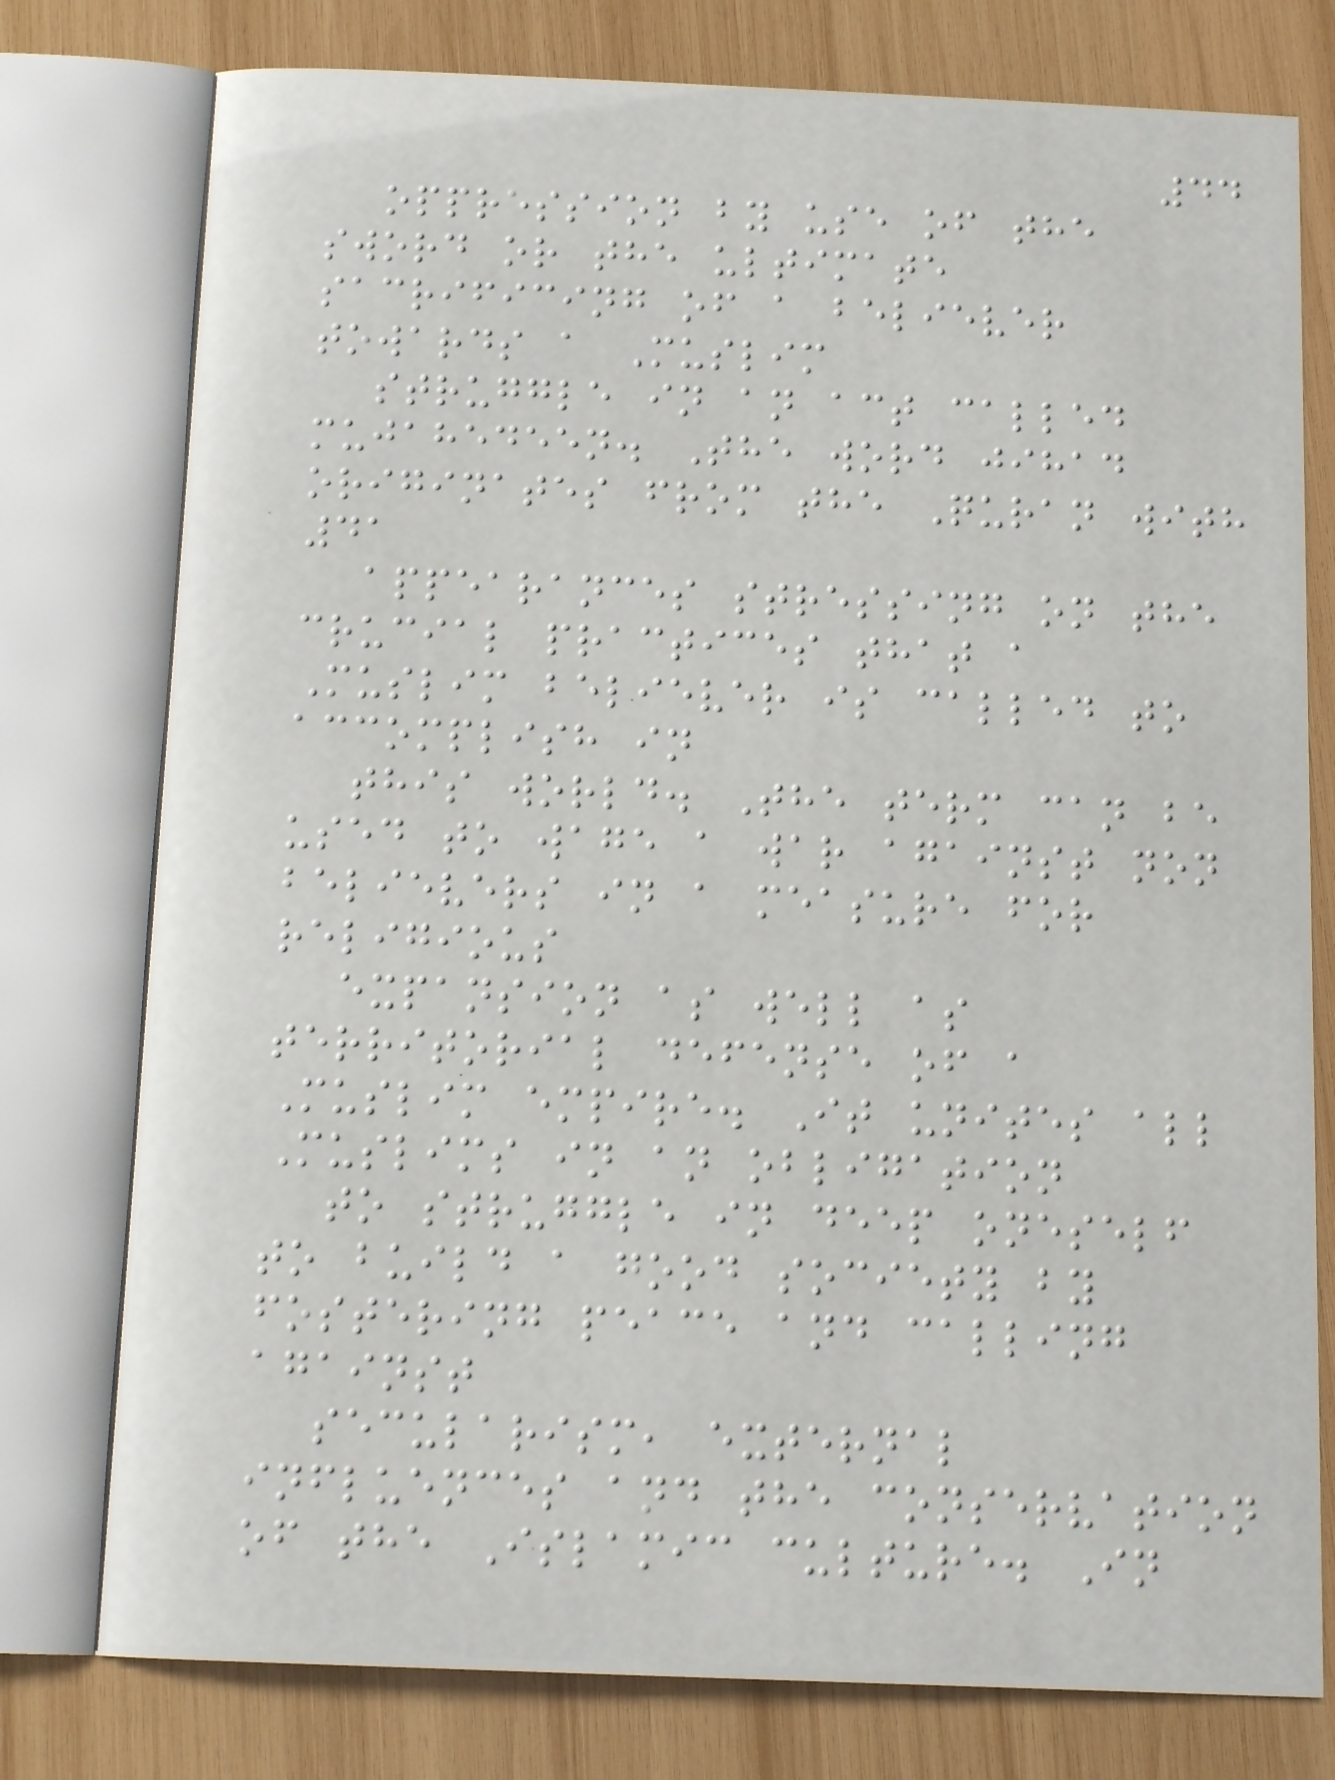44
oppression by use of the
sword or the ultimate
sacrificing of a believer
towards a Muslim
struggle in an act called
mujahedeen. The word jihad
originates from the Quran with
41
appearances stressing on the
crucial practices that a
Muslim believer is called to
accomplish in
this world. The term can be
used to wage a war against non
believers in a measure for
religious
expansion as well as
territorial defense of a
Muslim empire. It unites all
Muslims in an obligation
to struggle in deep oneself
to build a good society by
fostering peace and calling
against
secularism, external
influences and the conservation
of the Islamic culture. In
